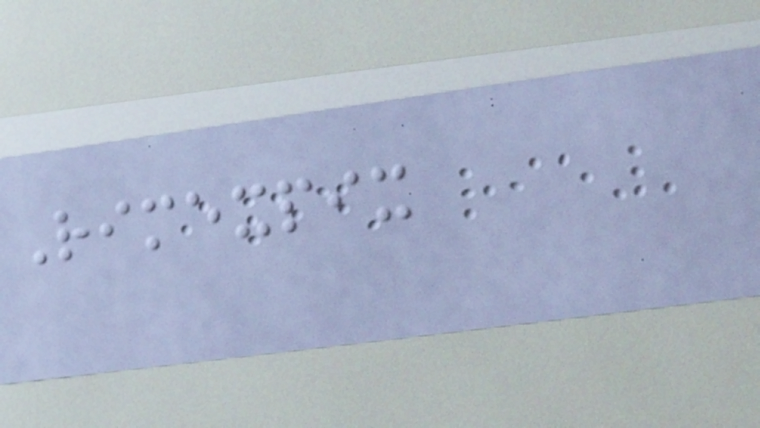Rimexpix
